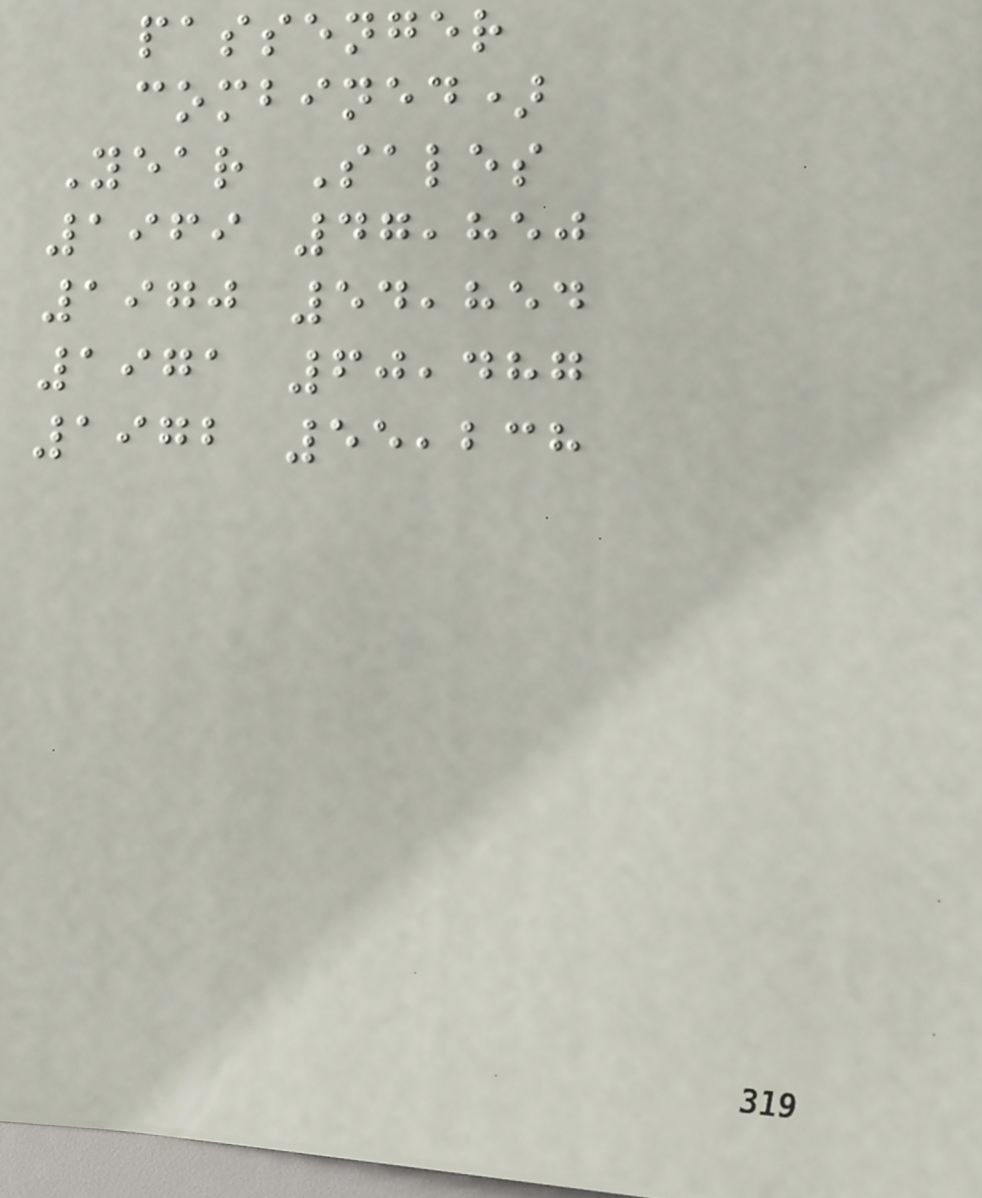passenger
combined)
Year Sales
1969 47,850
1970 54,854
1971 60,487
1972 55,238
